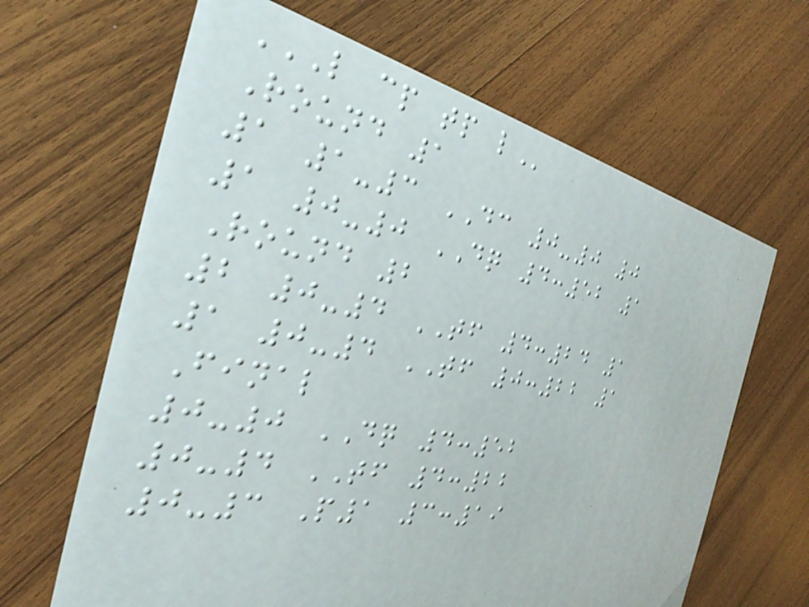L CP TP L
Round 1
1 1-3 DC 0-0 0
1 0-0 DQ 4:52 1
Round 2
2 0-4 TF 4:24 1
1 0-4 TF 0:22 1
Final
0-0 DQ 4:52
0-4 TF 4:22
0-3 P1 3:19
